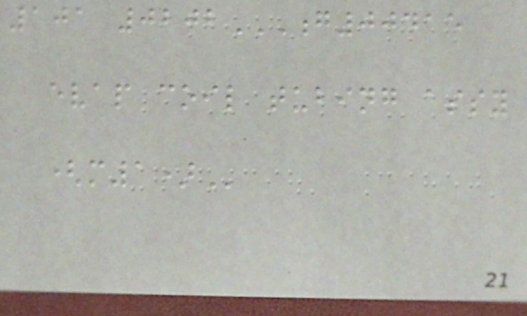101 0202G00415
EVAP COIL TUBING ASSY
(M1)
